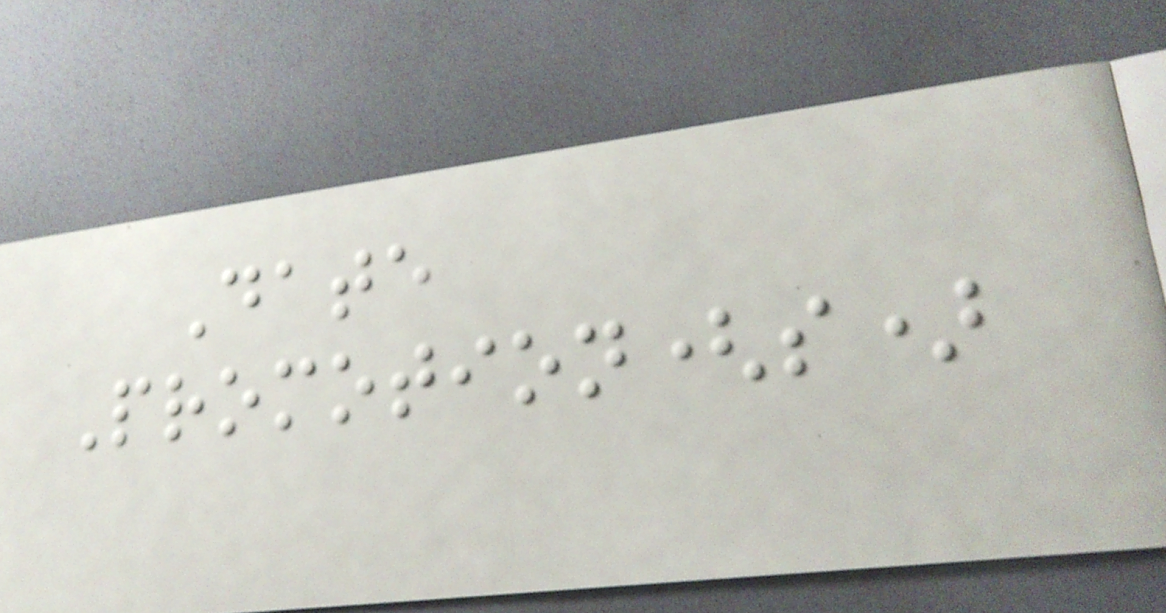Date
Promotion(s)
